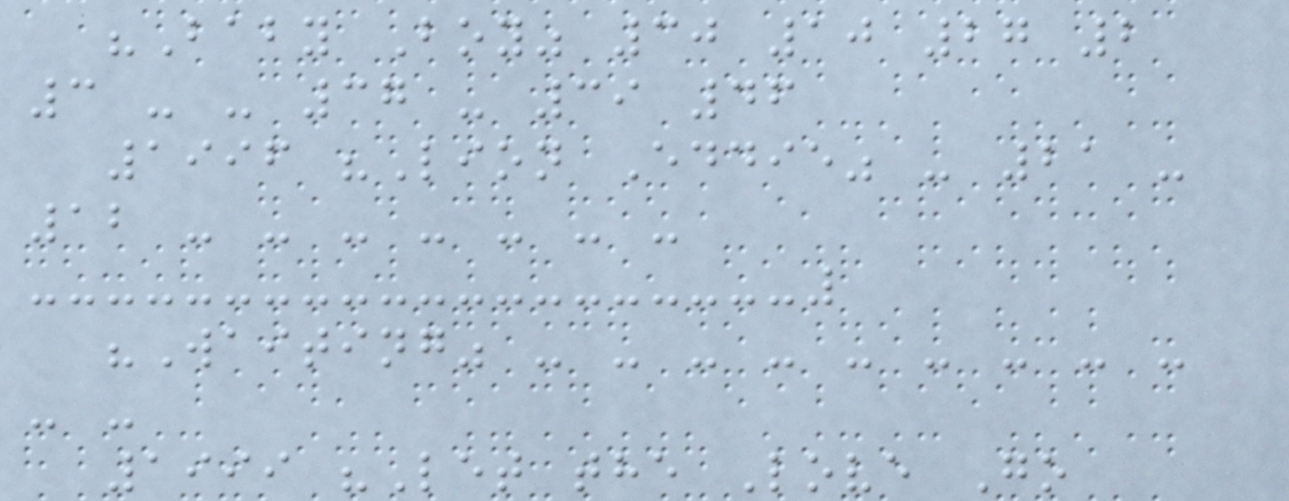"Baby Boy" 30 10 27 2
3 - - 37 - 39 46
1996 "Lion Eddie" - 21 -
12 - - - - - - -
"Waiting" - - - - - - - - -
- -
1999 "Let the Love Go
